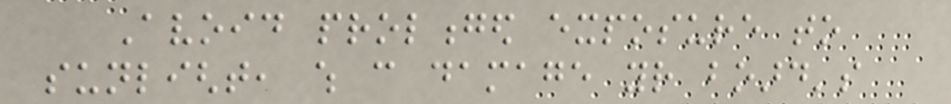Avoid prolonged exposure to
sunlight, which can damage your board's
